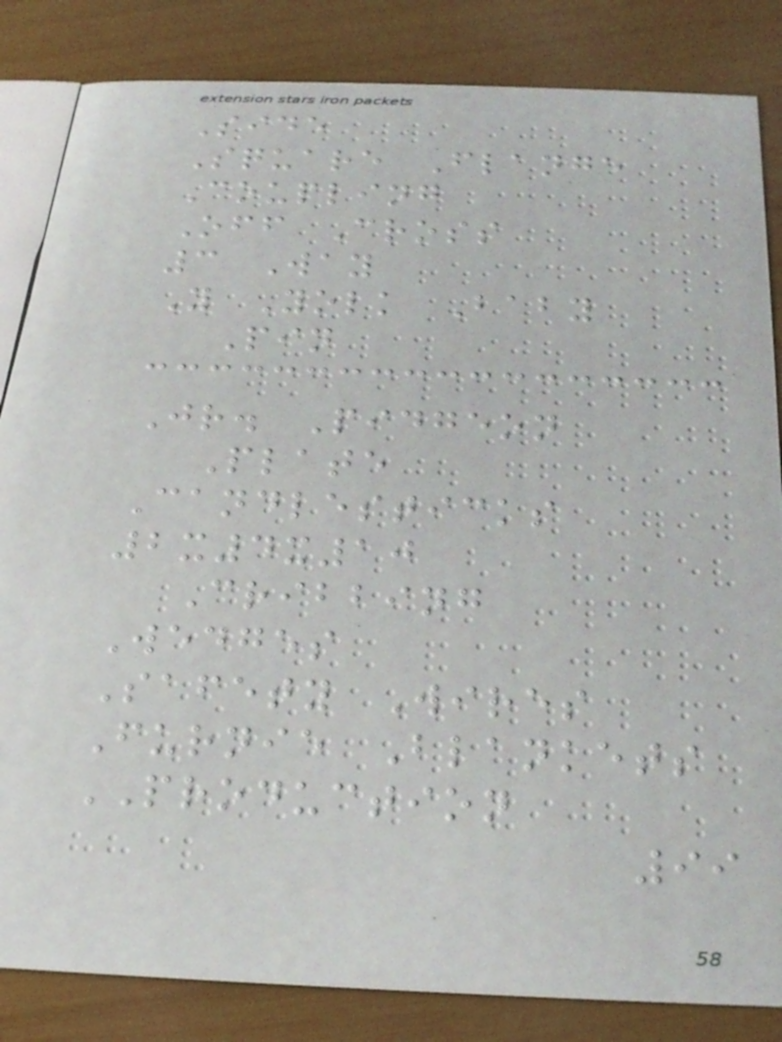Side
Square Flange
Coupling
Off Cross
3 Way
Y Yolk Baby
Pin
Jr. Pidgeon
Plate
Candlesticks
2x4x10
Cribbing
Wedges
Safety Wires
Furnie Blankets
PRODUCTION
99
